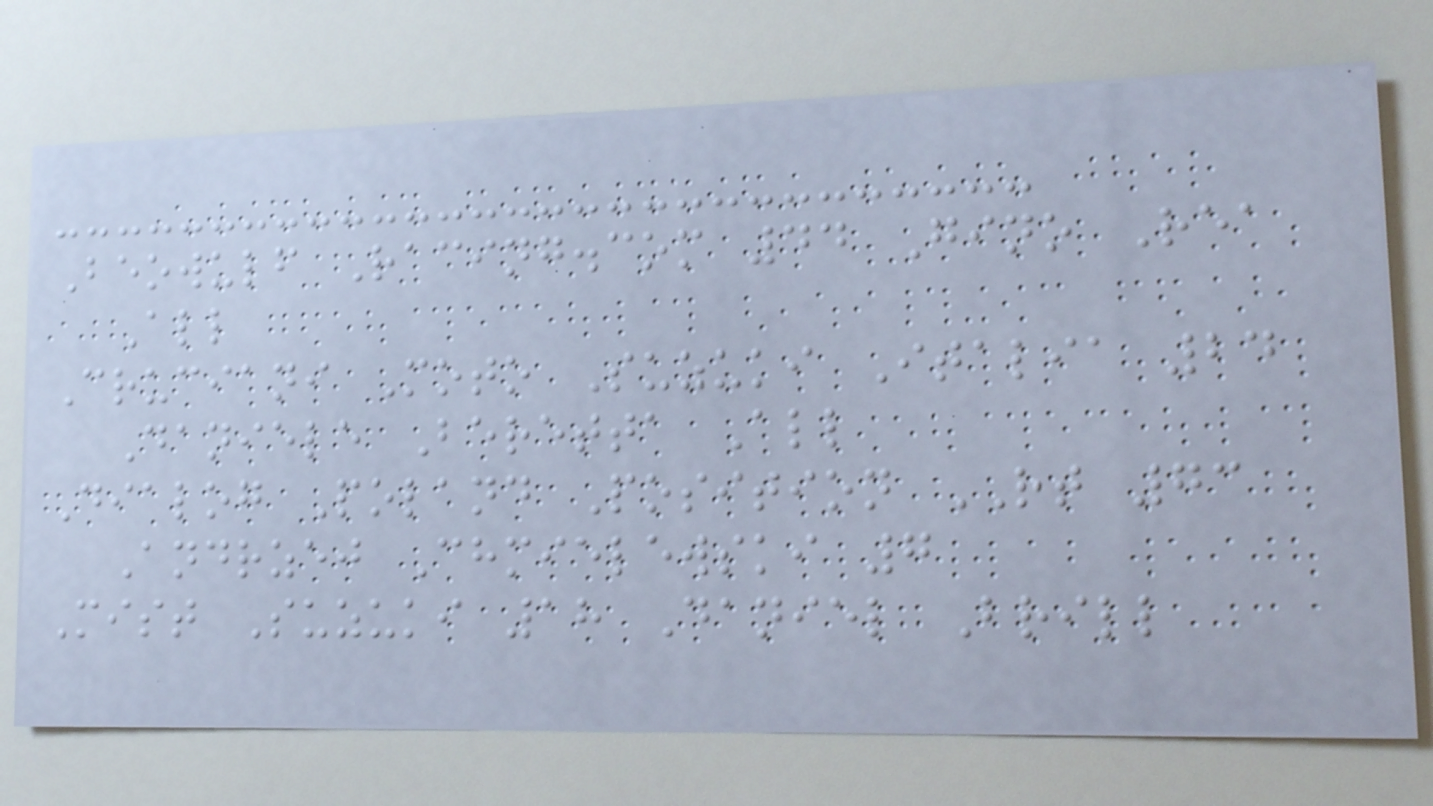Beowulf Racing.com 44 Gino Rea
All
Cruciani Moto Suzuki Italia 24
Daniele Beretta All
Dialog Poland Position RT 73
Andrzej Chmielewski 7
Mist Suzuki 18 Daniel Brill
